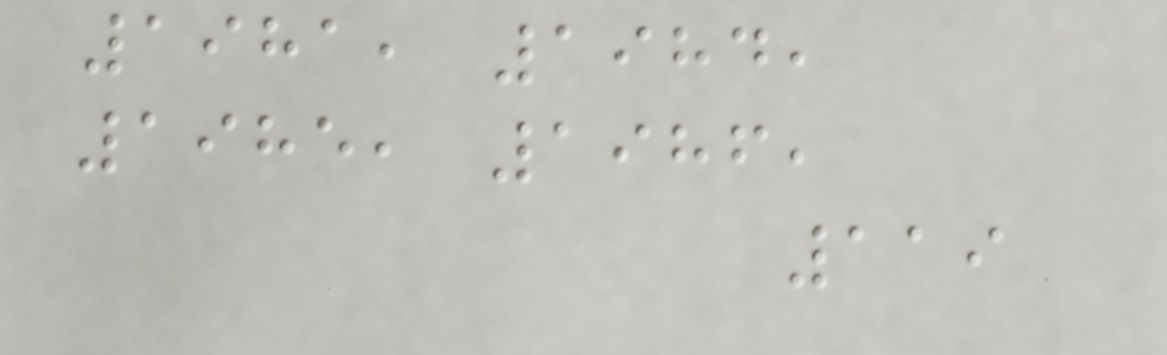1981, 1984,
1985, 1986,
119
